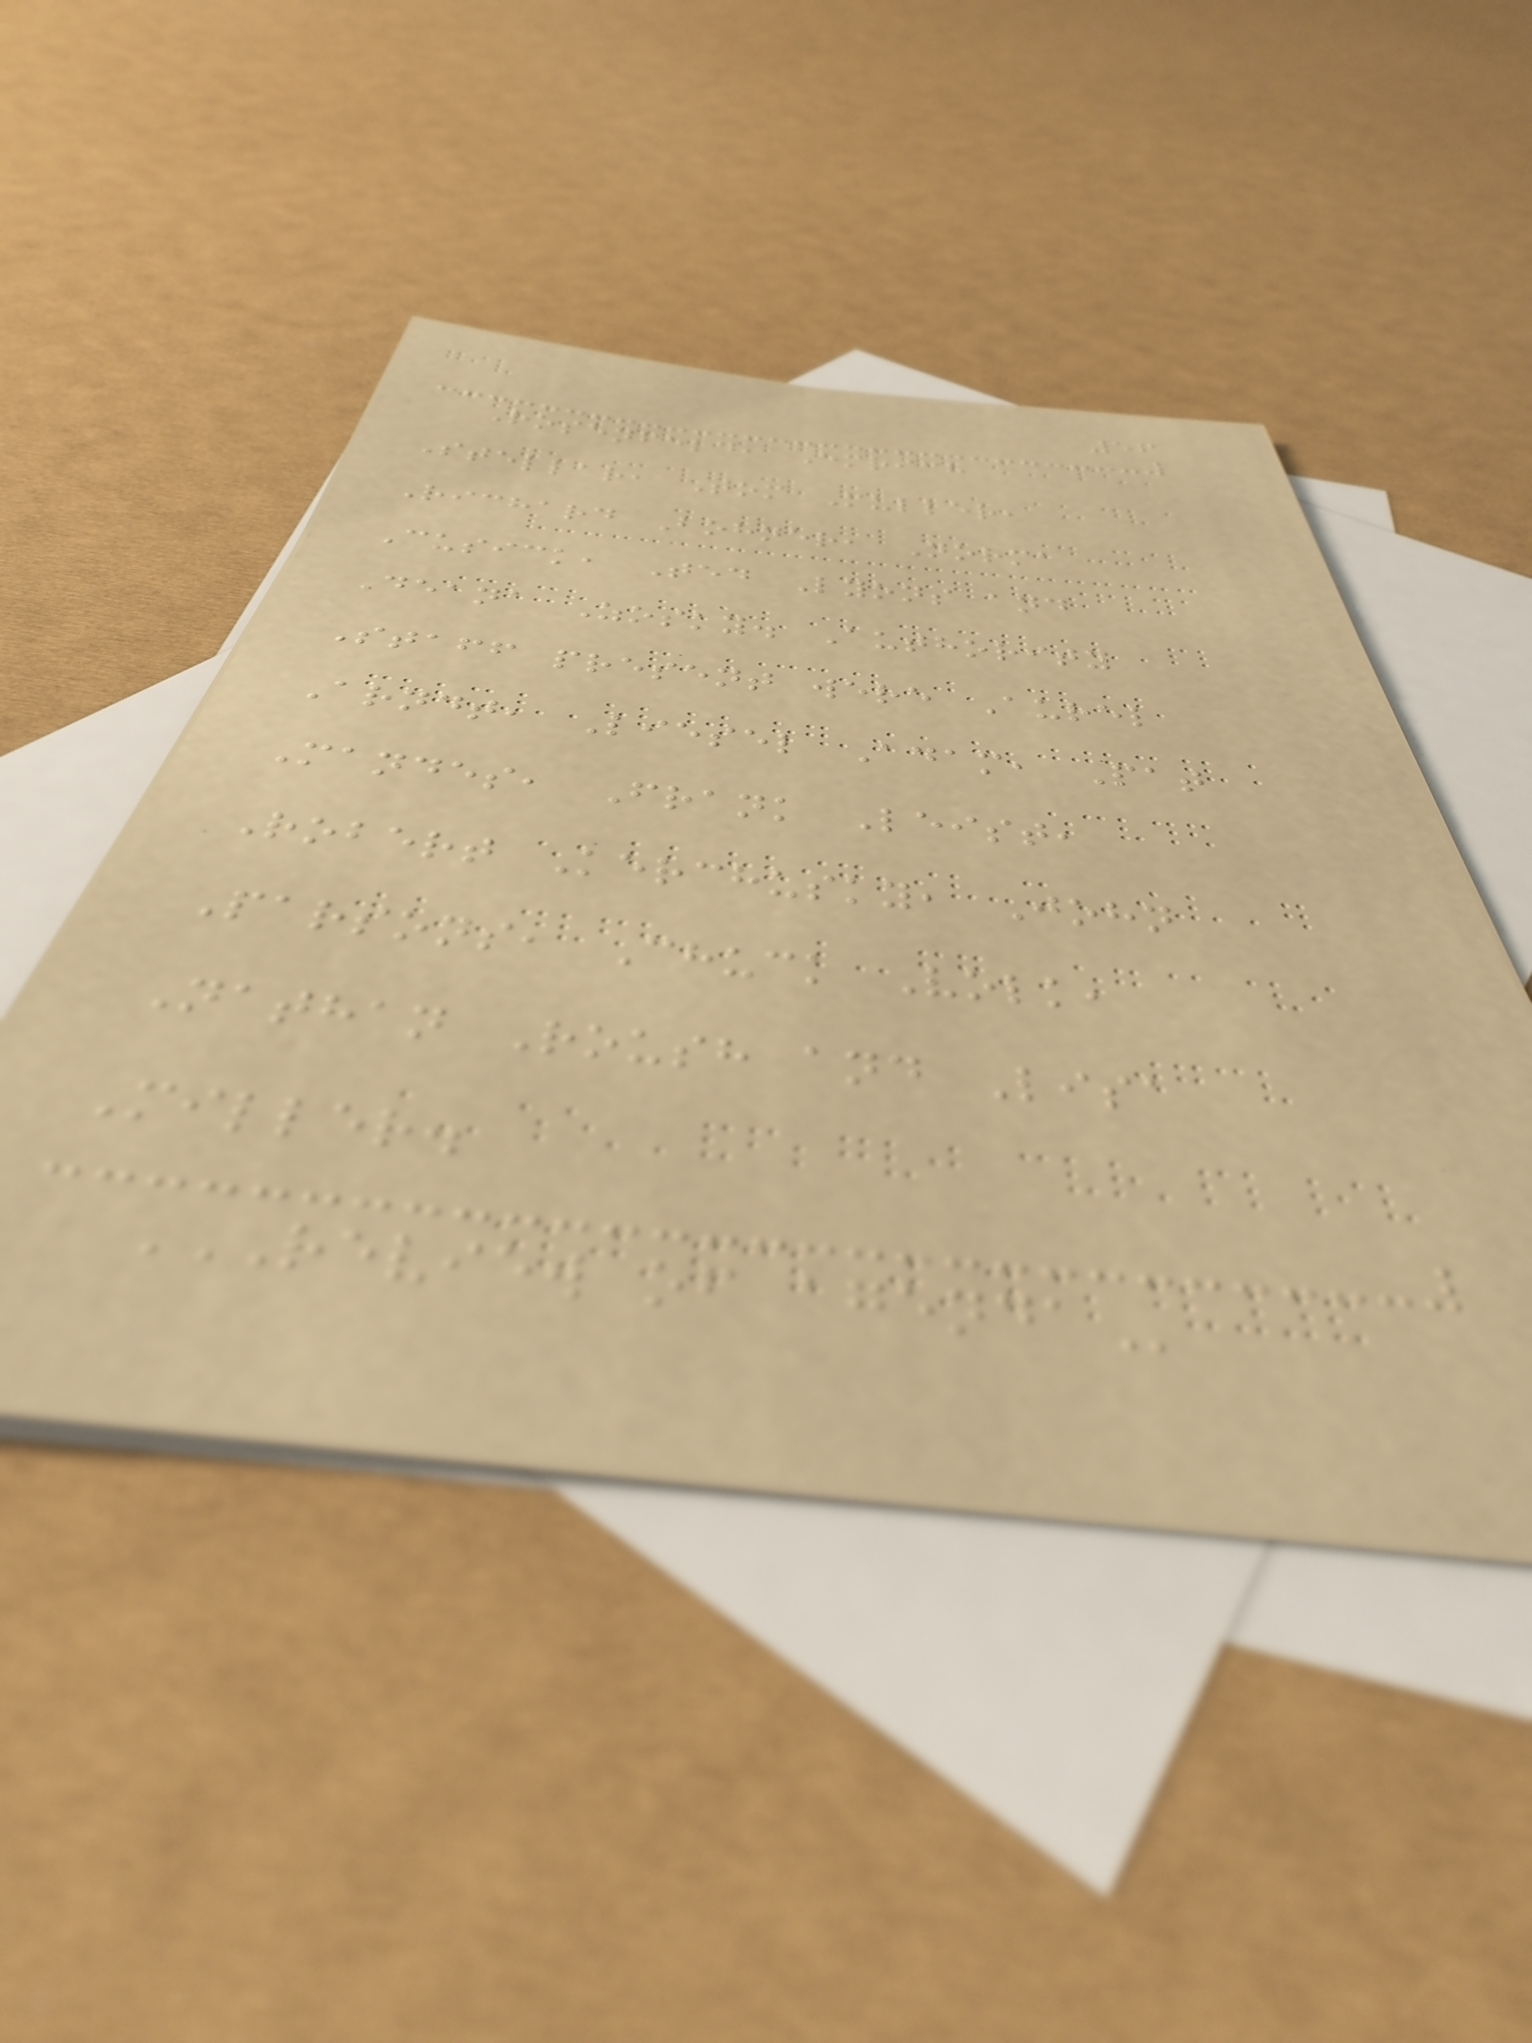56
Rosenfeld, Emrich
Stellar, Tom Muller,
Richard Bohner, Norma
Cusick, Ted Lyons and
Deana Zosky. Authority
Staff present were Aurel
Arndt, Liesel Adam, Pat
Mandes, Frank Leist,
Robert Kerchusky, John
Parsons, Chuck Volk,
Nathan Roush and Lisa
Miller.
REVIEW OF AGENDA
